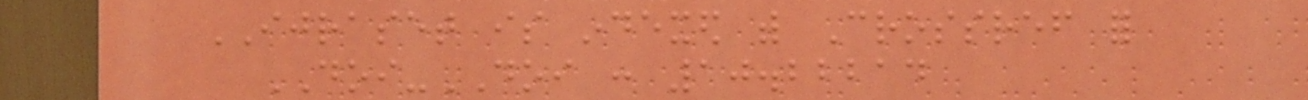IJRASET is indexed with Crossref for
DOI-DOI : 10.22214
